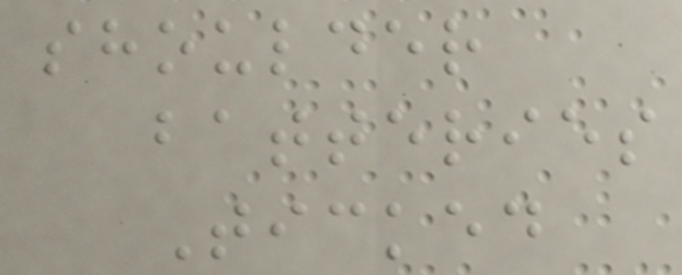shoulder
batteries
Ticked
